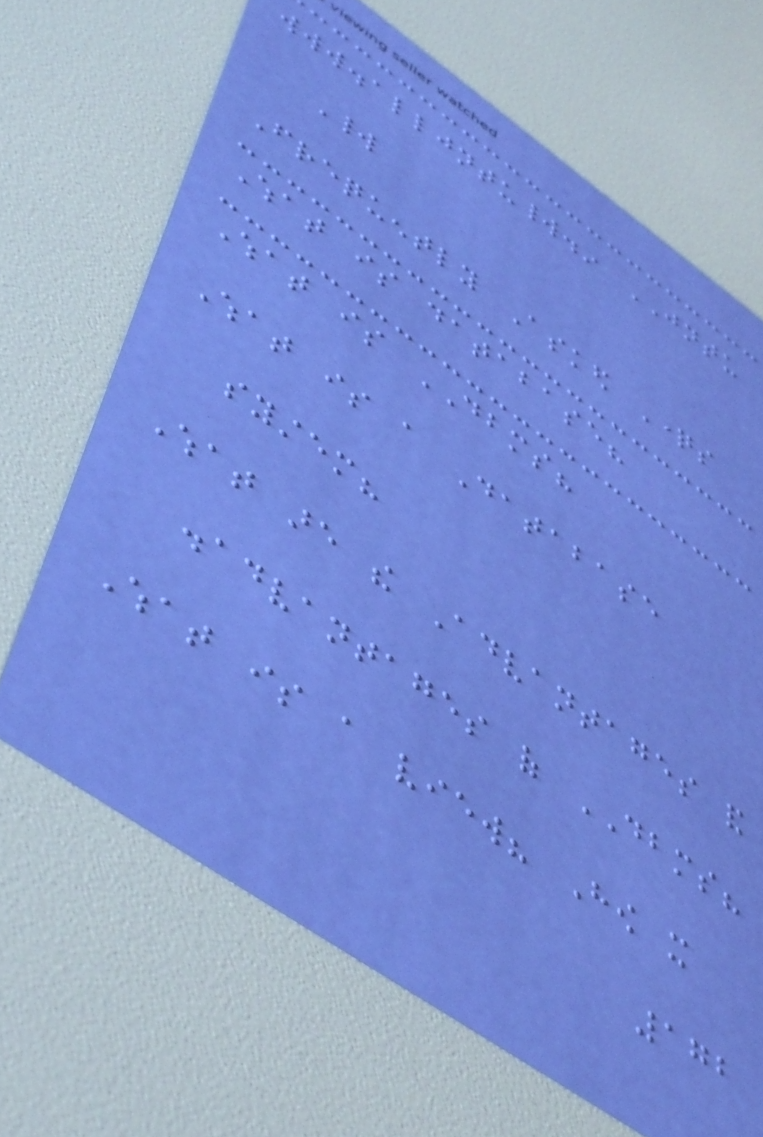www.alljntuworld.in JNTU
World
Frequently Asked Questions
What is database?
What is DBMS?
What is a Database
system?
What are the Advantages and
disadvantages of DBMS?
What is a view? How it
172
